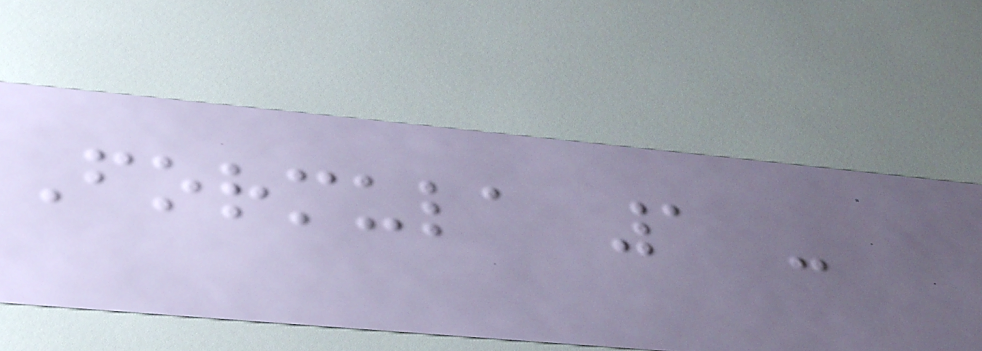Formula 1 -
